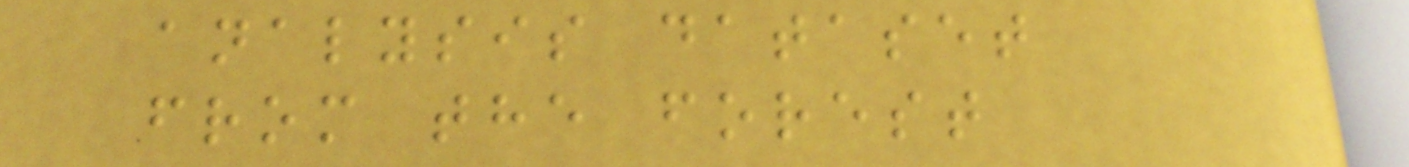analysis dataset
from the forest
